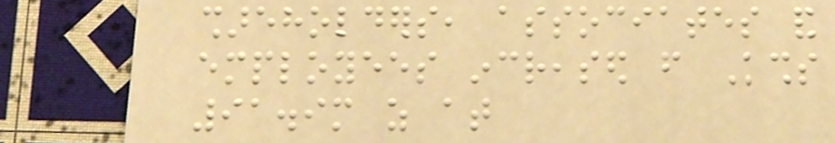shareholders, associates and
employees increased from Kshs
91.9m as at
